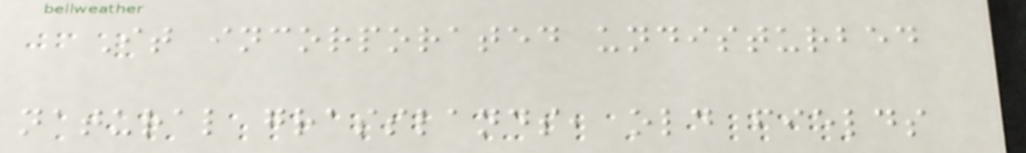It incorporated undisturbed
natural grasslands, old fields
